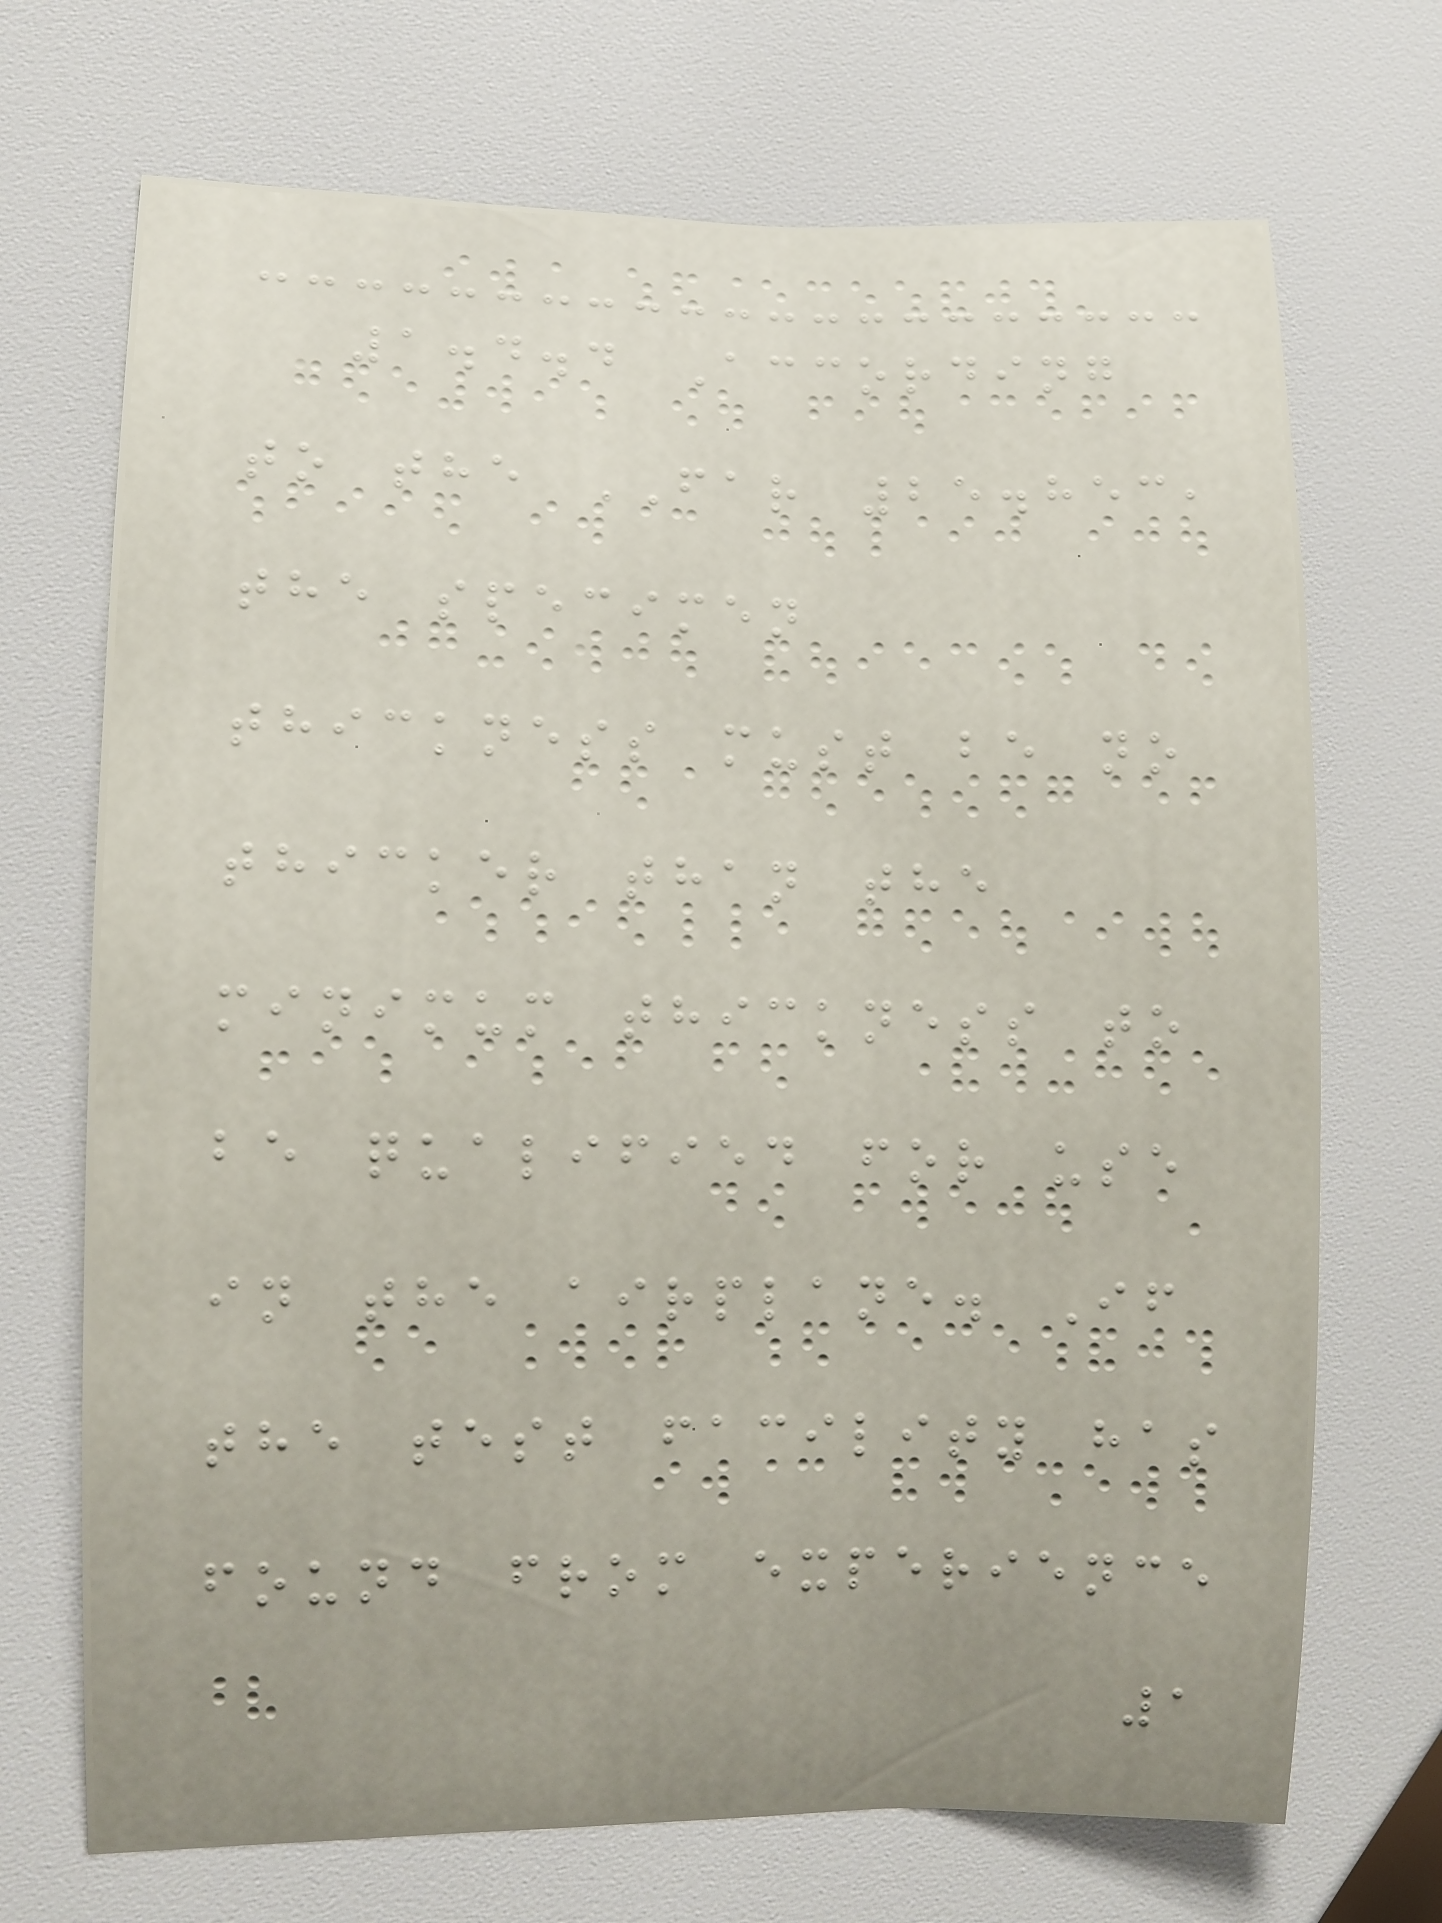1.4.4 According
to the FAR 25.853,
the specimen
thickness must be no
thicker than the
minimum thickness to
be qualified for use
in the airplane. If
the test facility has
found from experience
1
